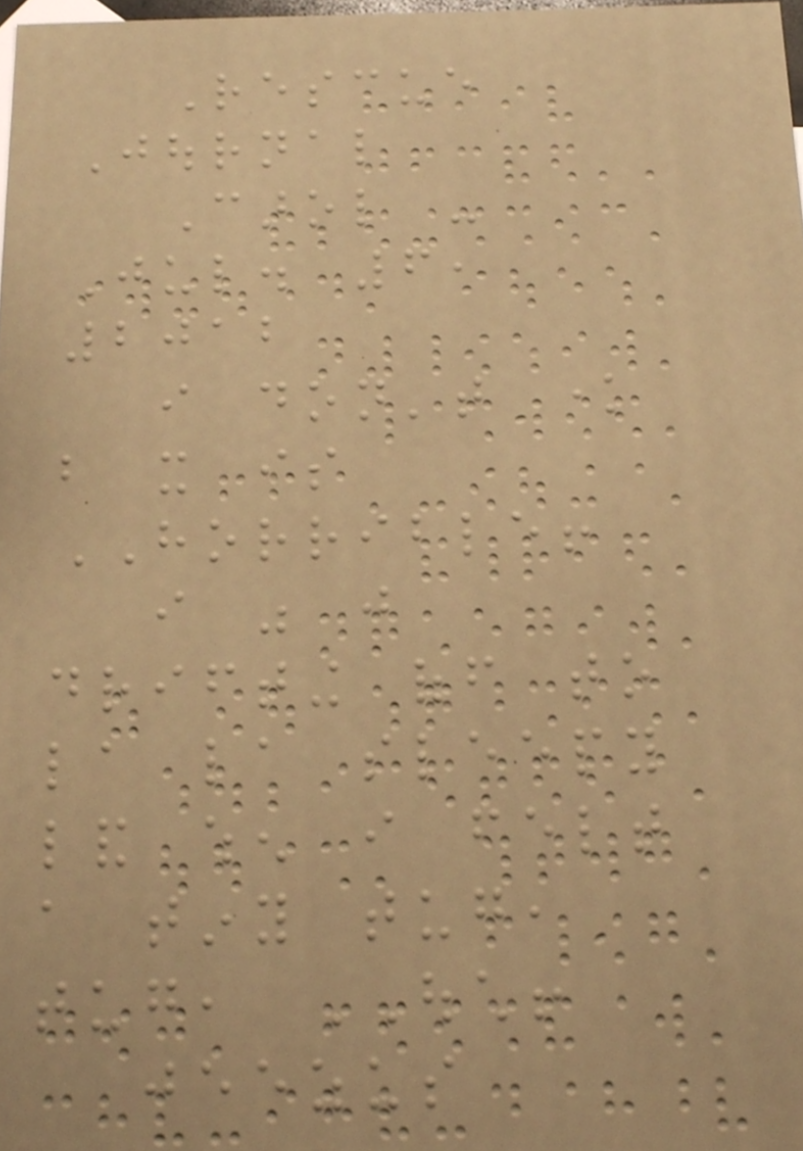Rescue
Journal
Carol -
Jul. 6,
2012
i don't know
but it is
HORRIBLE!
i was just
drifting off to
la la sleepy
land when i felt
a tiny tug,
tug, OUCH!
jeezus
